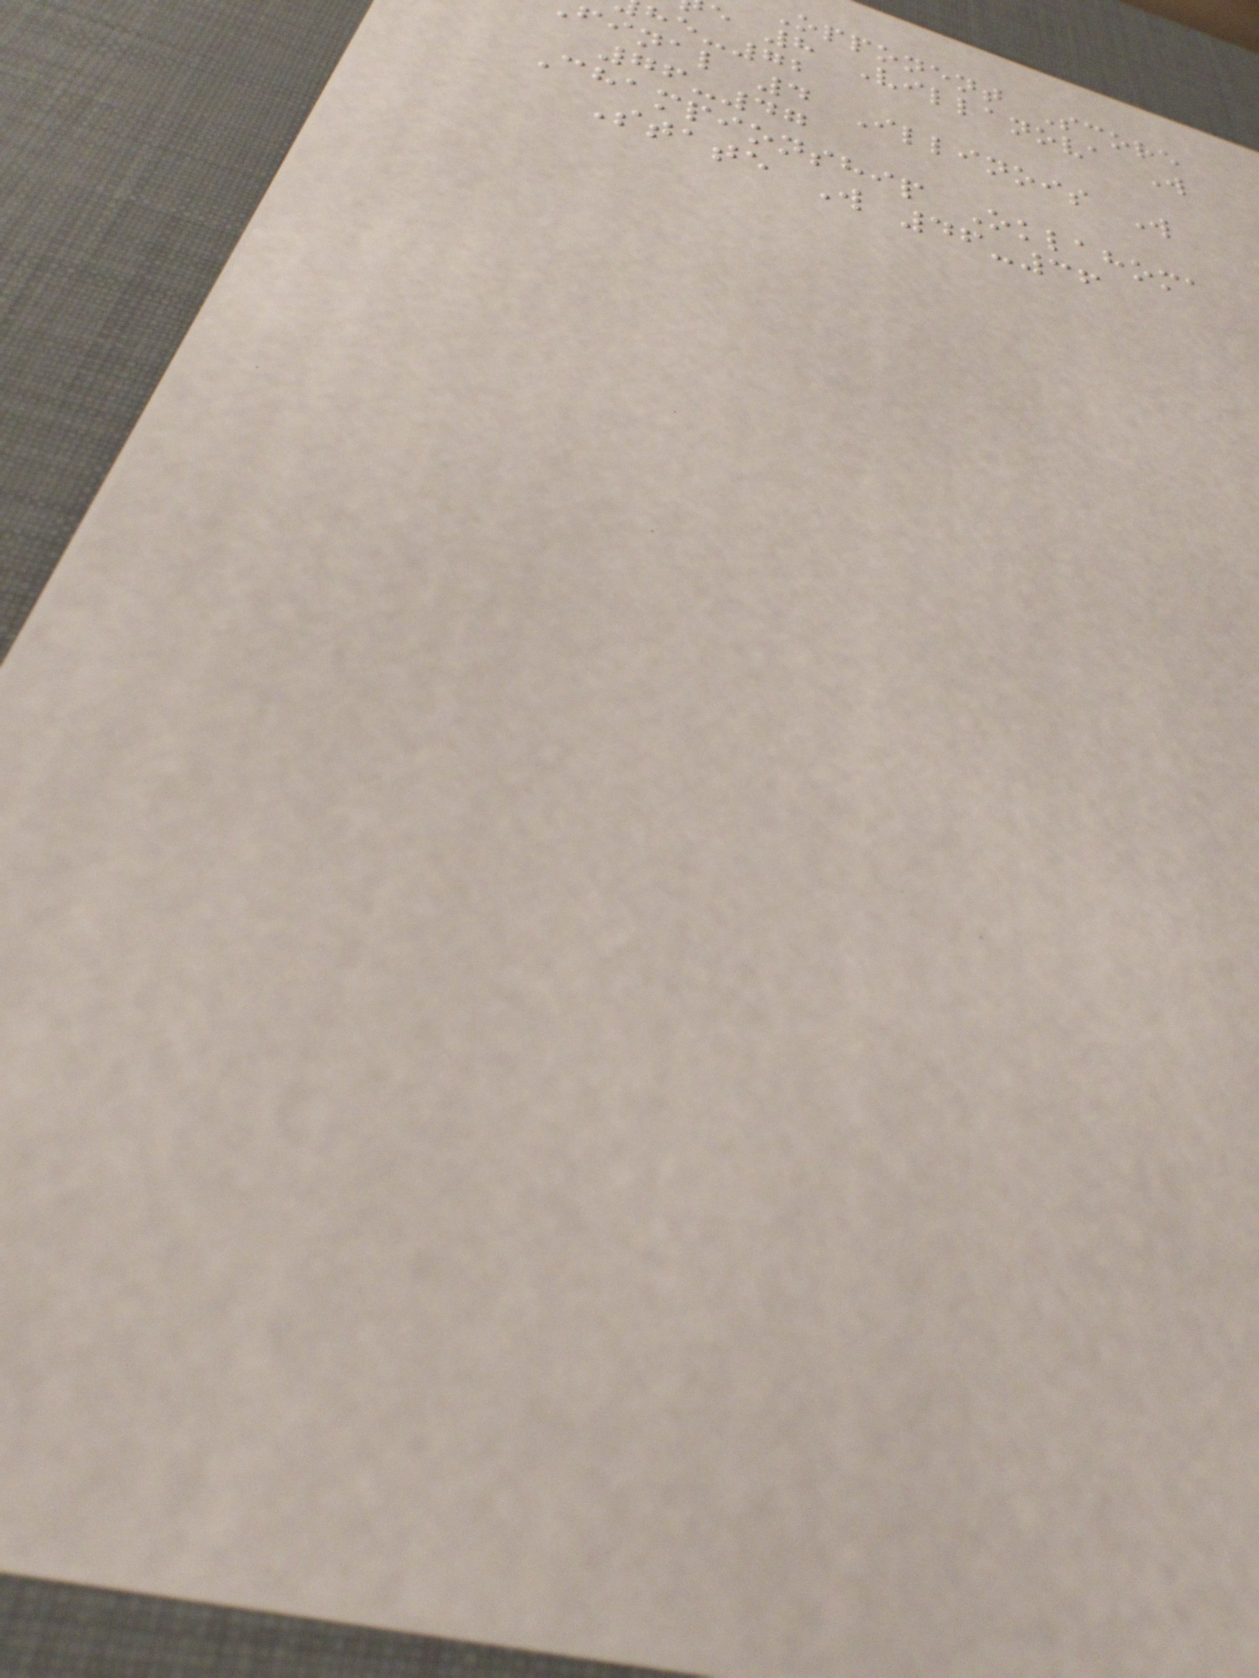Opponent Score
e 8 Villanova W
-72
final 4 Illinois W
76-47
Championship Oklahoma
State W 46-36
